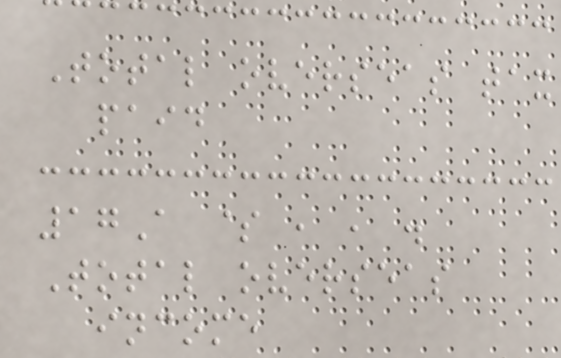Total overseas tax
paid
17A $ , , .
Total overseas
income
